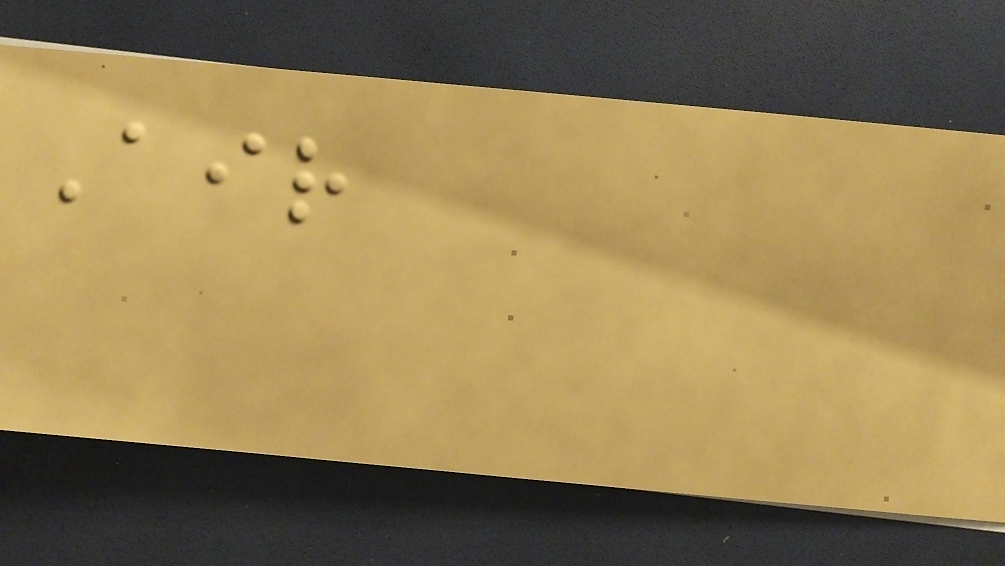Air
